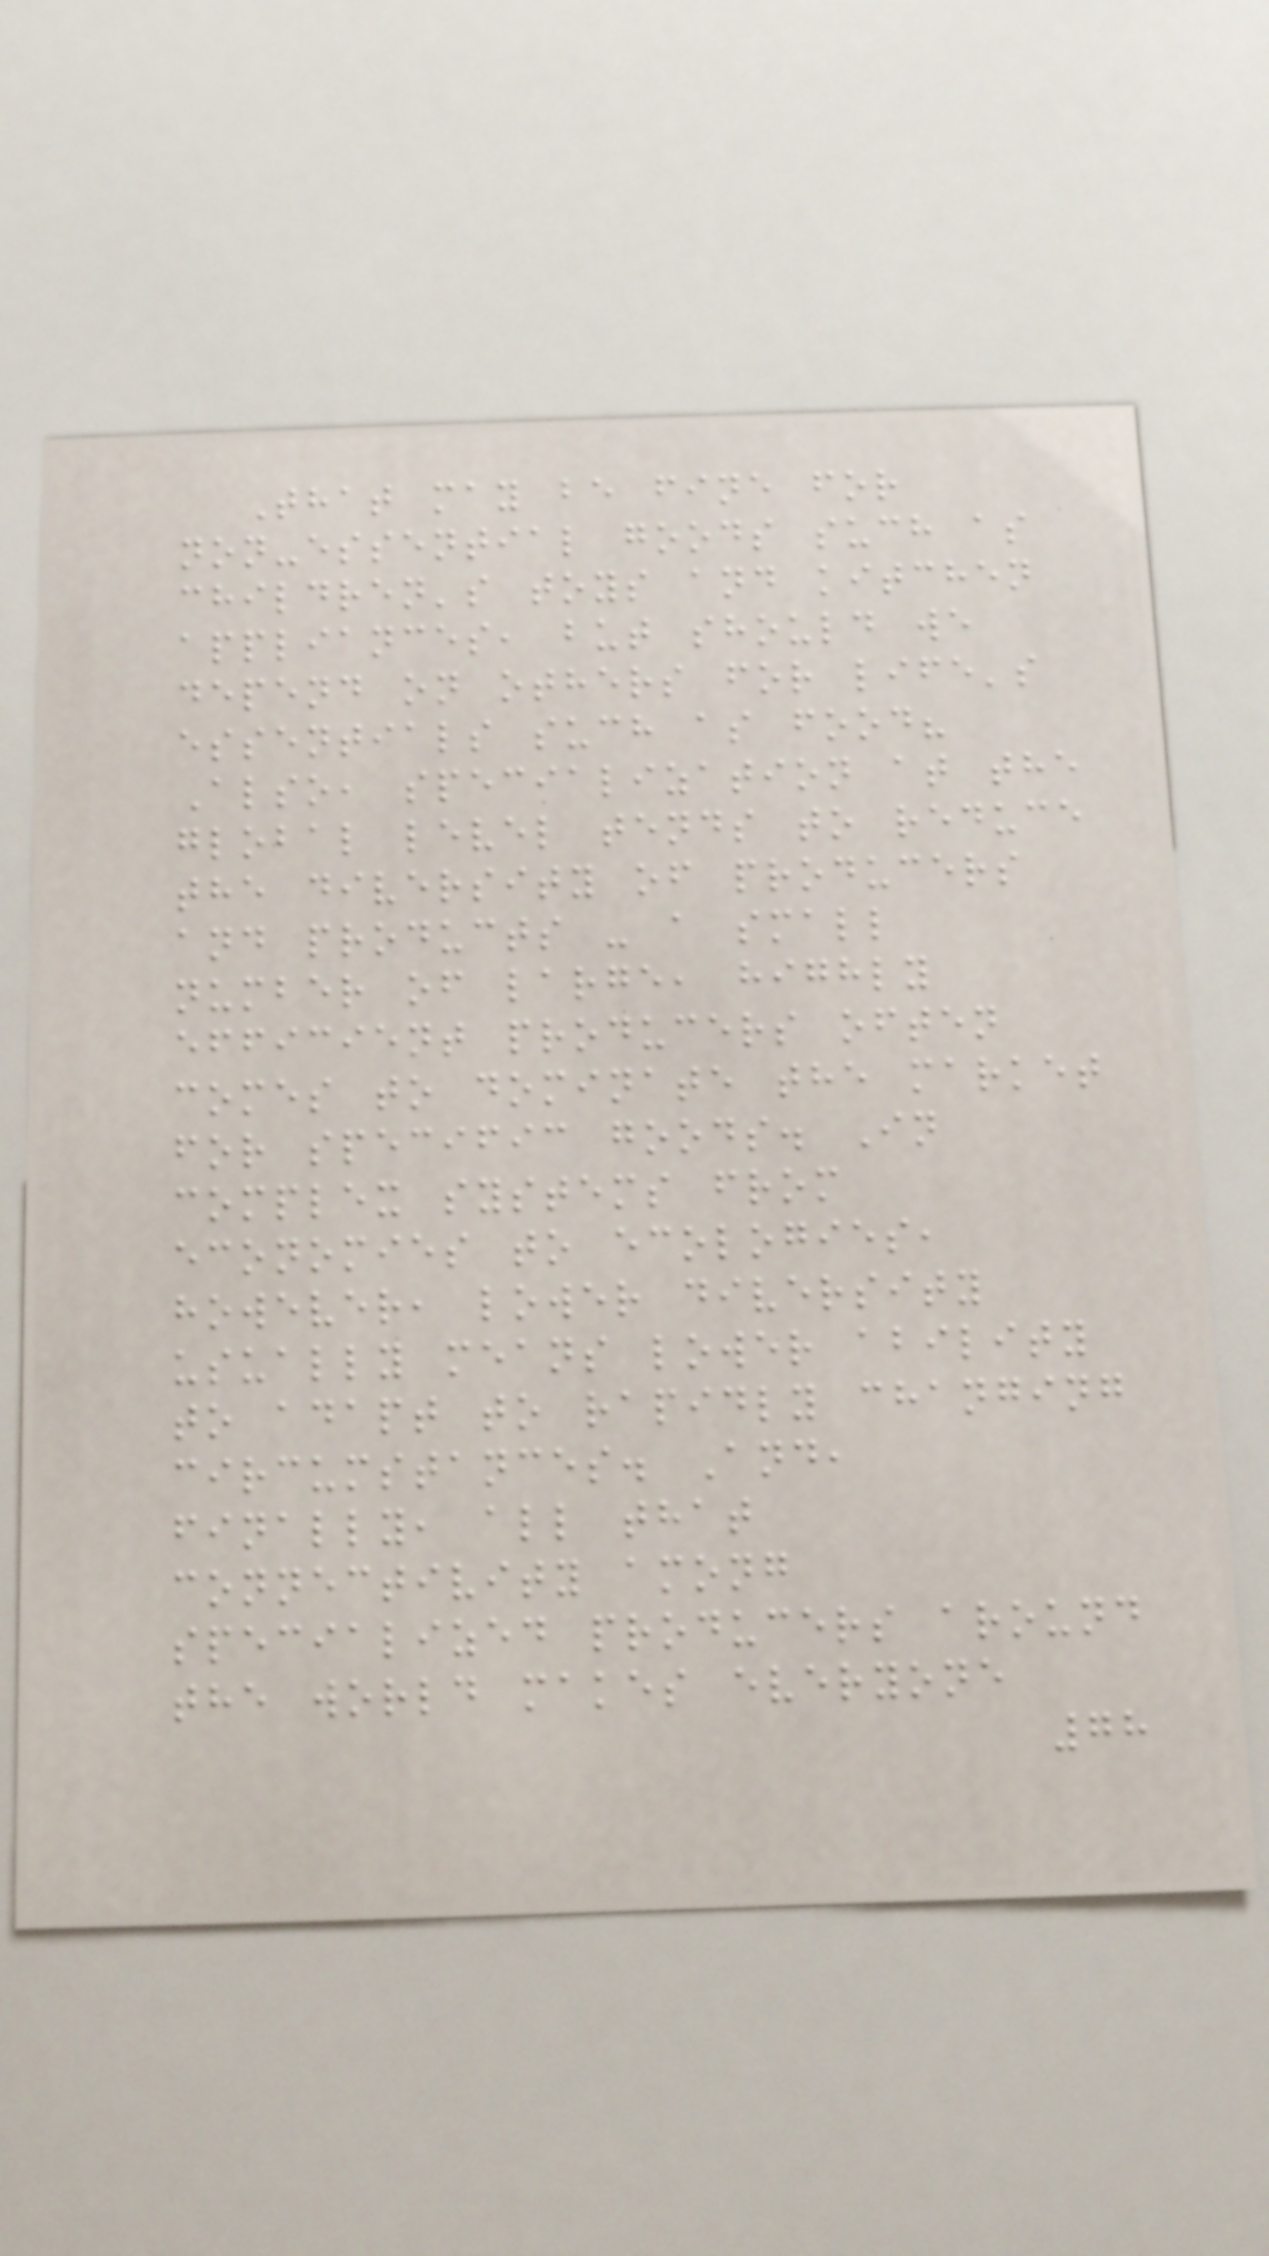That may be fine for
non-essential goods such as
children's toys and kitchen
appliances, but should we
depend on others for life's
essentials such as food?
Also, specialization at the
global level tends to reduce
the diversity of producers
and products - a small
number of large, highly
efficient producers often
comes to dominate the market
for specific goods. In
complex systems from
economies to ecologies,
however, lower diversity
usually means lower ability
to adapt to rapidly changing
circumstances. And,
finally, all that
connectivity among
specialized producers around
the world makes everyone
78
